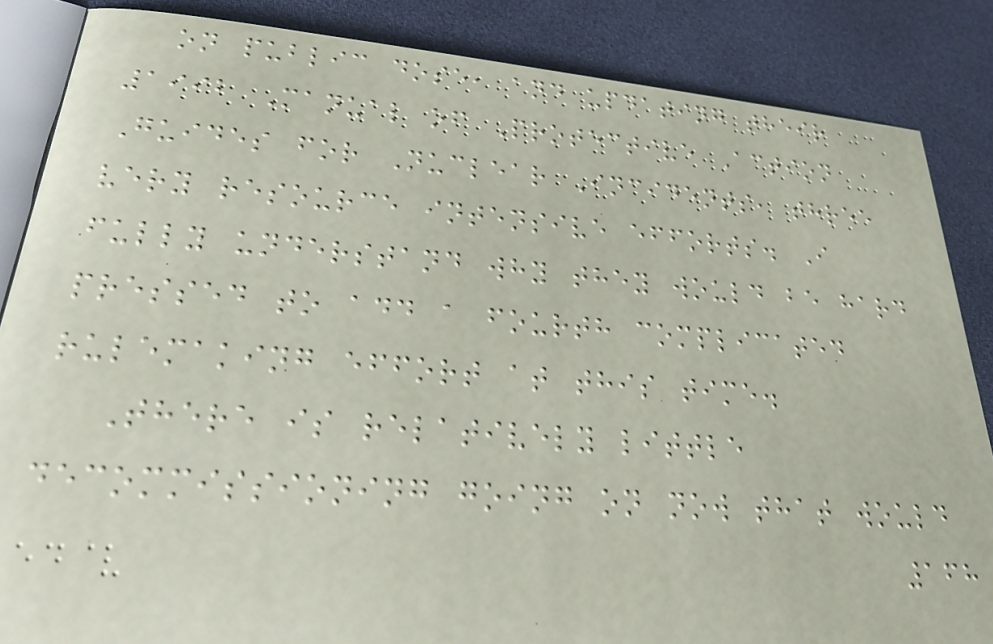on public dose, and updating their
1992 Manual of Protective Action
Guides for Nuclear Incidents, three
very resource intensive efforts. I
fully understand why they would be hard
pressed to add a fourth complicated
rulemaking effort at this time.
There is relatively little
decommissioning going on now that would
168
